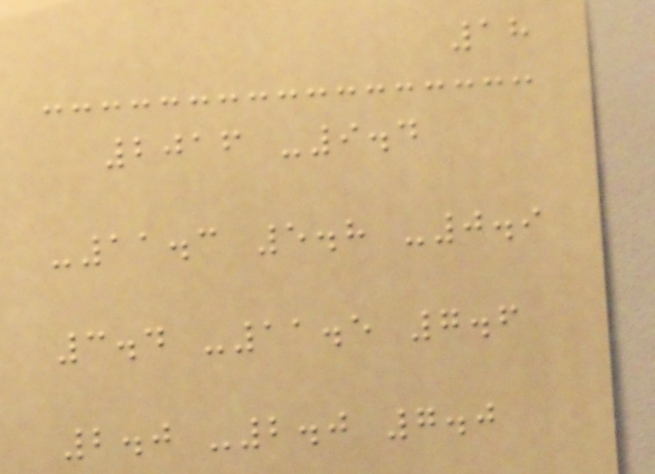18
2016 -9.4
-11.3 5.8 -0.9
3.4 -11.5 7.6
2.0 -2.0 7.0
